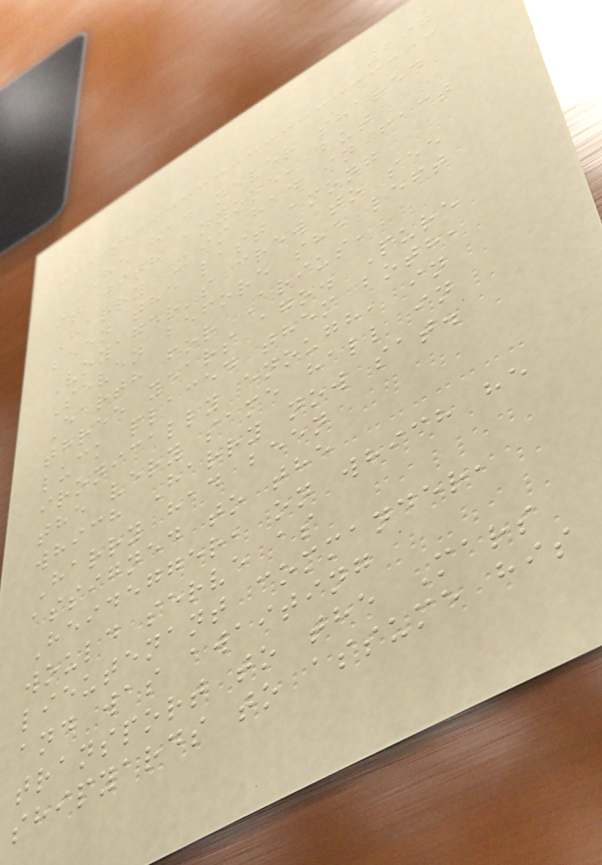297
He had never shared
it with anyone, but
Harry Kim had in fact
been the last among
Voyager's crew to see
Seven before she left
Earth for Arius,
three years ago. Pure
luck placed them both,
ironically enough, in
the very same hall in
which Harry now sat.
Harry had been
assigned to the
Heidegger, on which he
would serve as
lieutenant commander,
and was awaiting
transport to the Mars
shipyards to assume his
